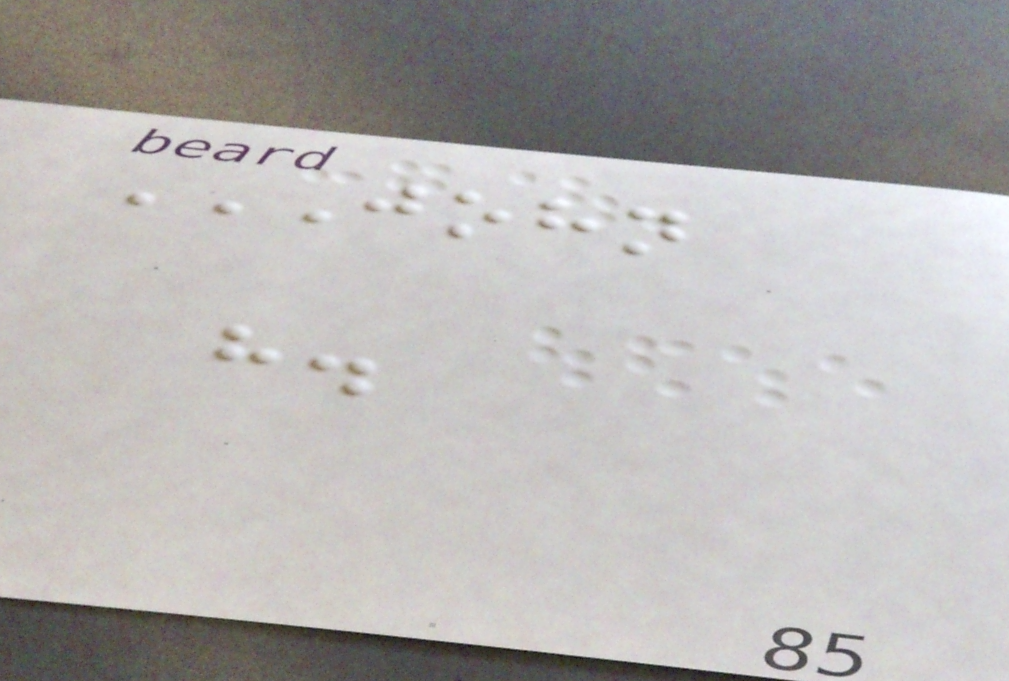JOHN
H.
